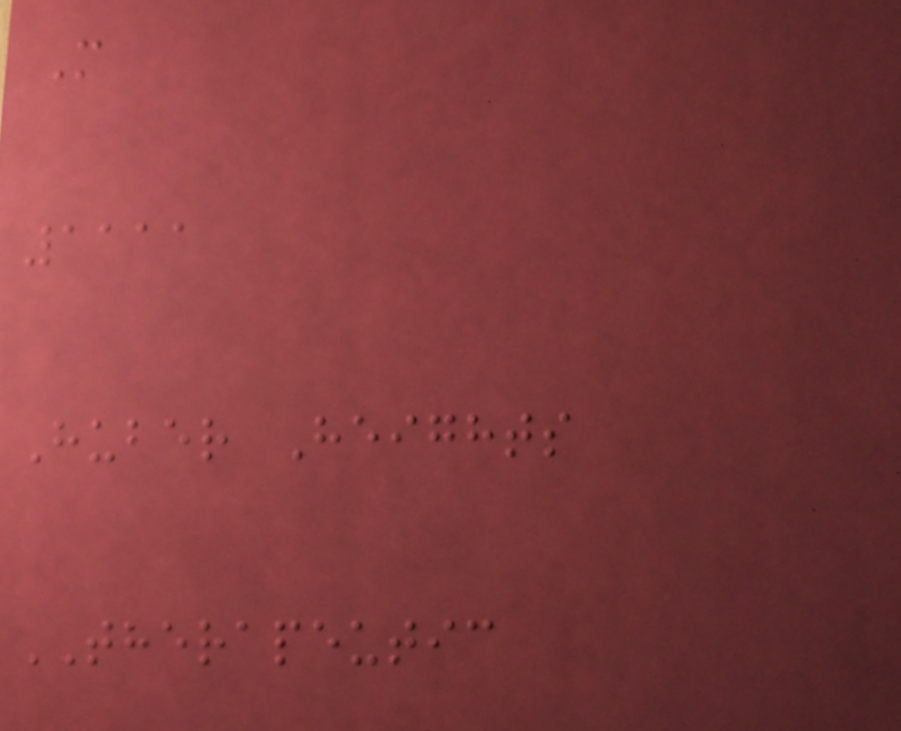M
1111
Huber Heights
THERAPEUTIC
